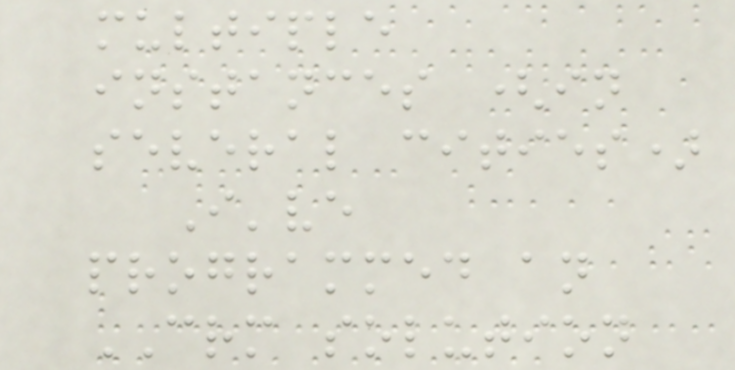multiple
instances (in
several cities)
I've
programmed an
CRM solution
